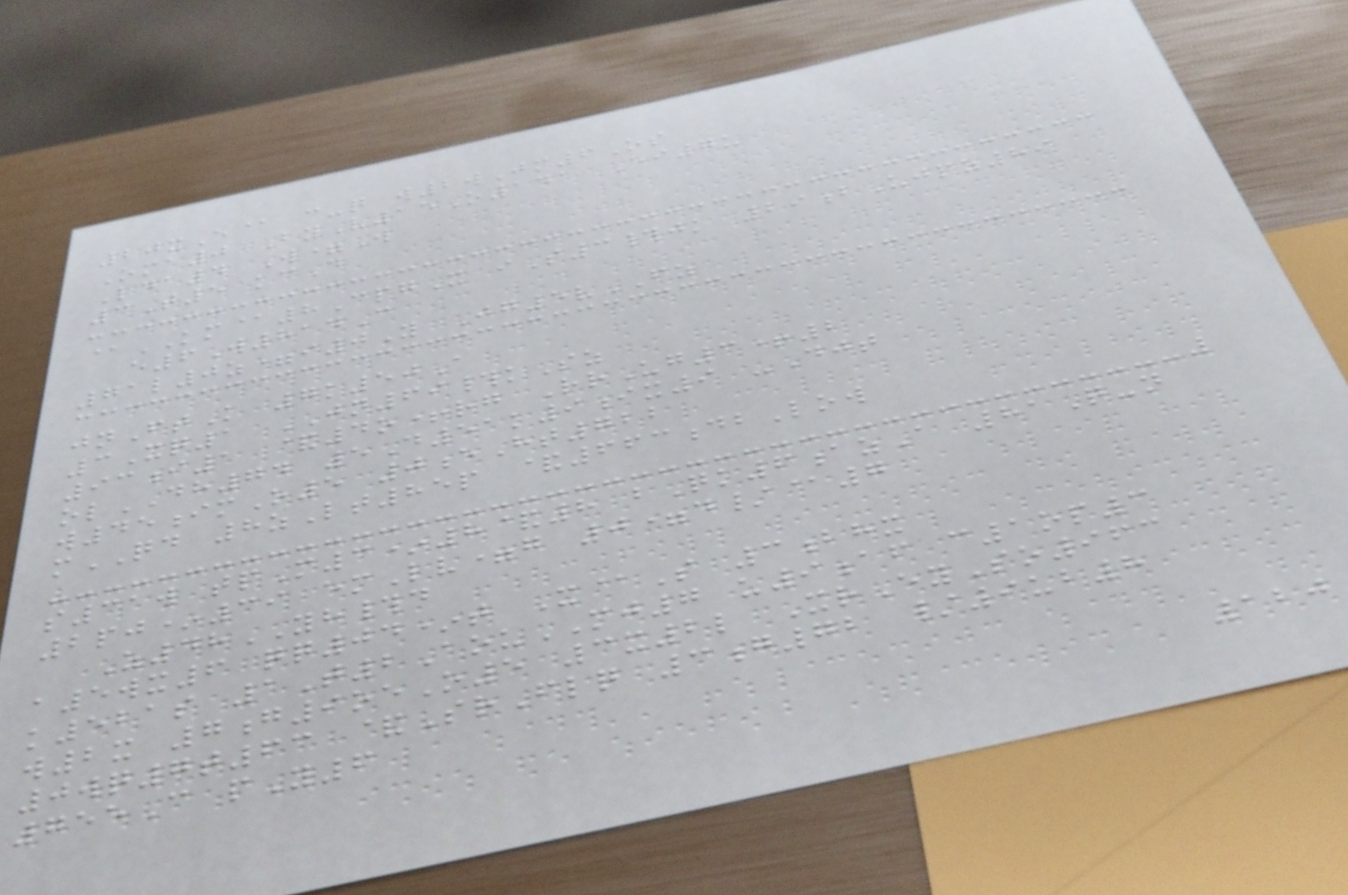20xE@ c-q w2wJm6Os
Oma0 ByV15O141 Ei7u
Lda4 W=W
3T5 kcD
@KM@8CpgX iS3#jk 29bUjpz89
e6W814C
71l0z=i0Y Jg5vFZ
jnFtK 7k50A
3Xq1 JN69#kSz
93i1 &4o+rg RrUg3+2
olDH74 5D51k9ix9 -Djt
w45imO5 0eHt722
mQD 8zLt85p &663dbLow
s31w tpM3*8&8 bQk6azA 81Q-n
2pj*39 emLv=g 0=d/@7
Z48YH#d
a5wx6 qq04*t X@S 3bhx
k521s 1T2AouMJ7 u9af c1op3
w2x 7g9oeO5 3x2l XrEySo963
0wq7t63 &SrFlq 3g72 /9ub8
755C pY6
120
